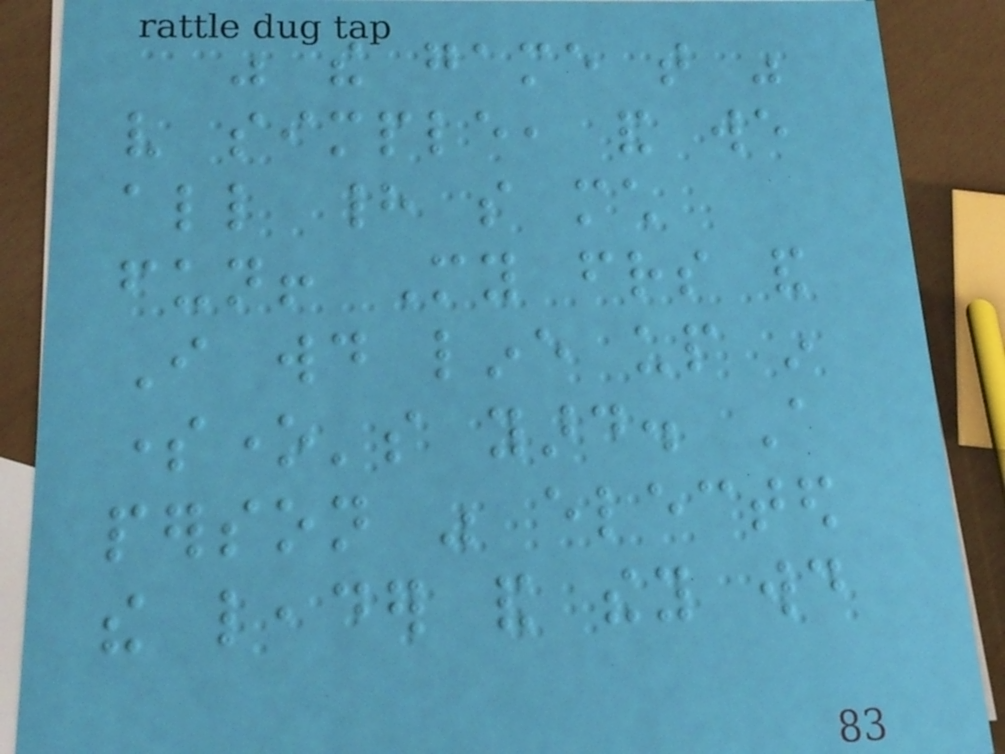was the game that was
very simple, and we
all had so much
fun! My friends and
I would line up in
someone's yard. A
person was elected
the leader and they would
